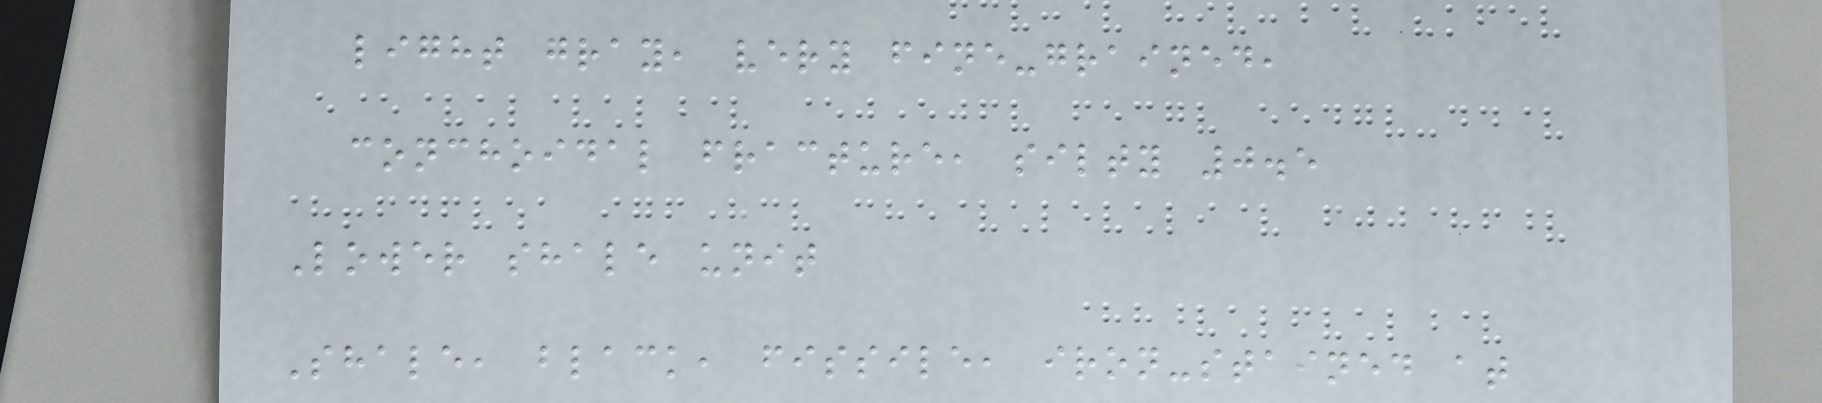light gray, very fine-grained,
conchoidal fracture, silty 0.5
Lower shale unit
Shale, black, fissile, iron-stained at
